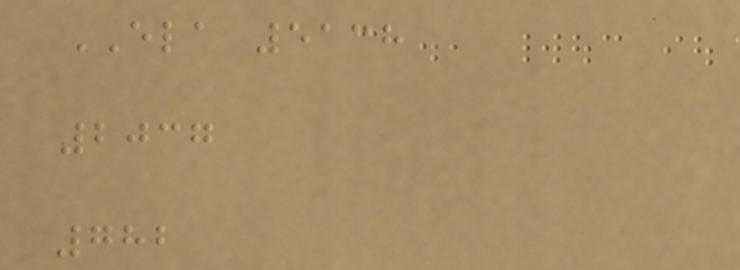ELA 5138
2037
782
